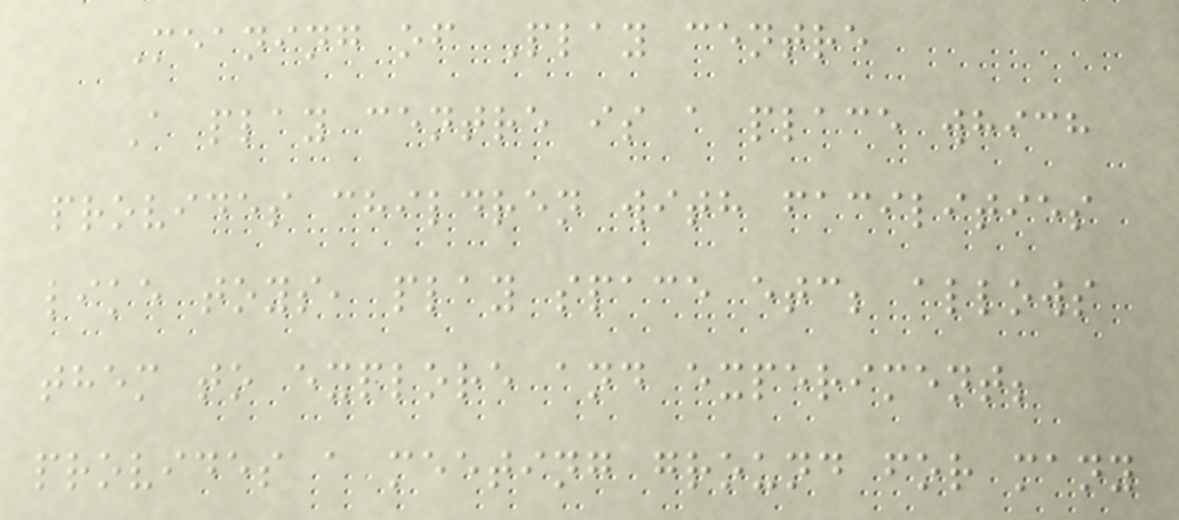Meaning of Play centre
A play centre is a place which
provides children with facilities
like toys, play space etc; allows
them to explore and experiment;
provides a meeting ground for many
